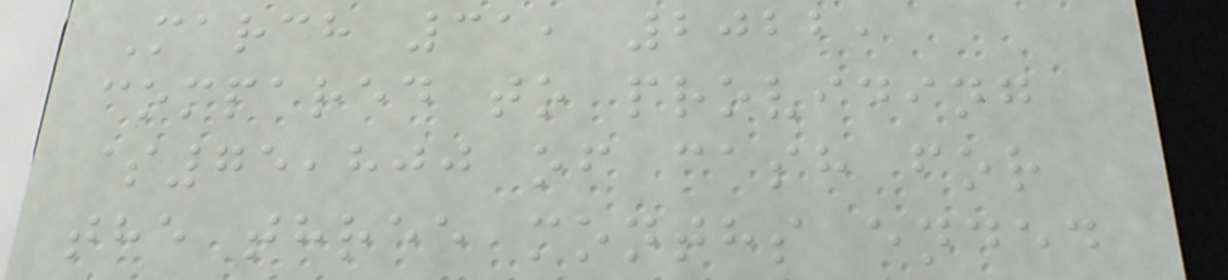March 31, 2022,
compared to providing
$75,800 of cash for
the three months ended
